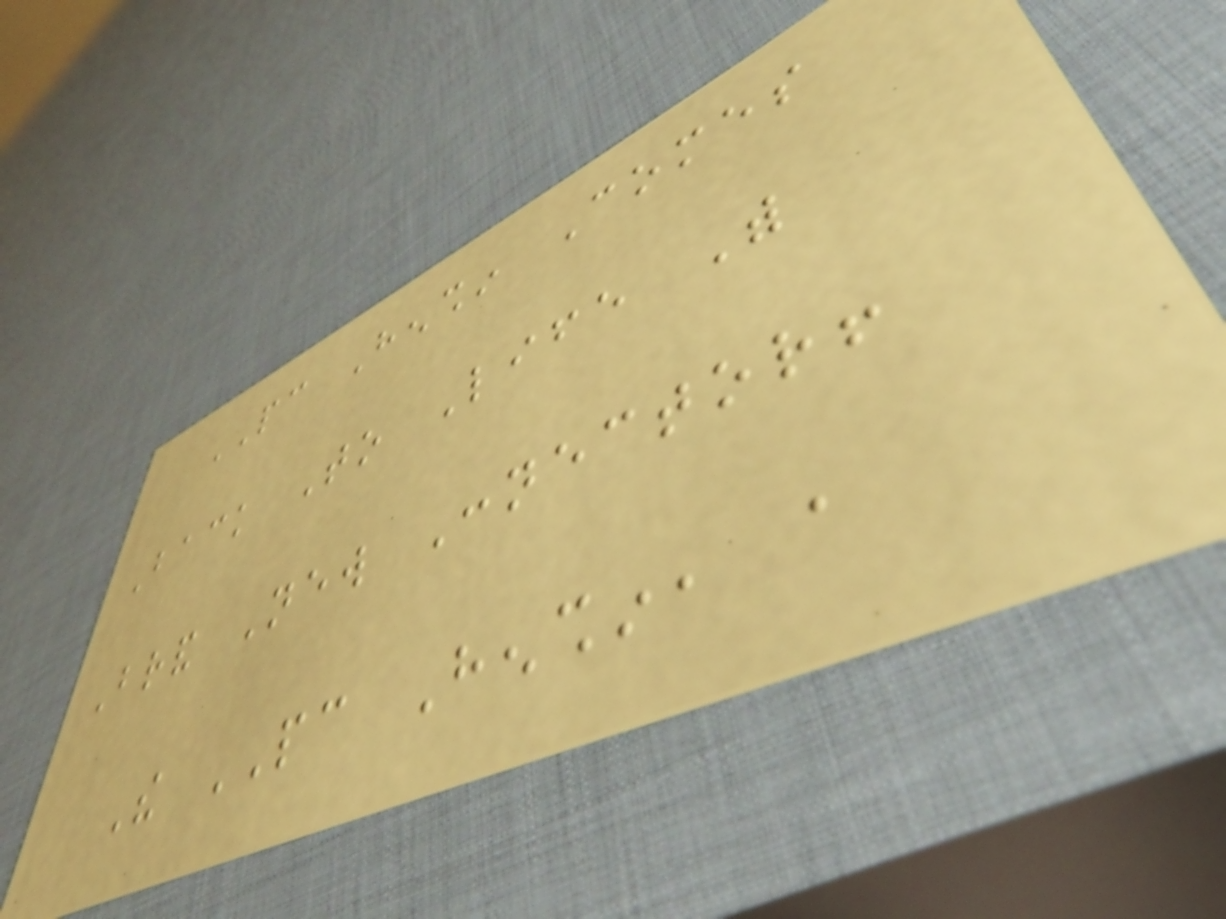PC Henshin Comes
Back To Life With
Brand New Connector!
The PC Henshin, a
